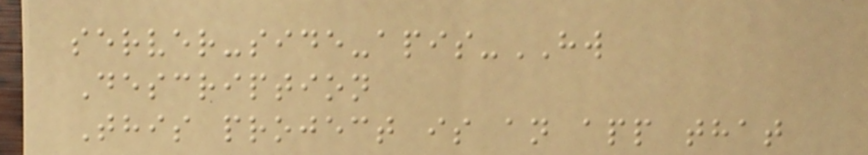server-side-apis-HW
Description
This project is an app that
